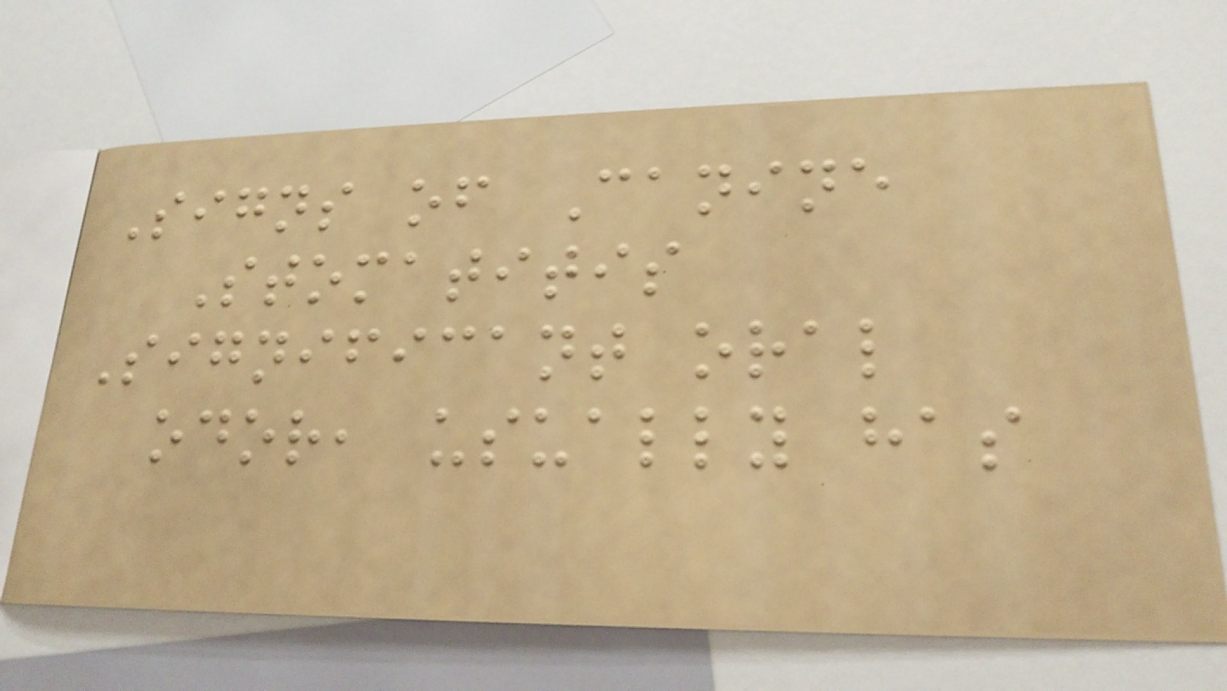Signs of Canine
Stomatitis
Significant oral
odor, usually has
